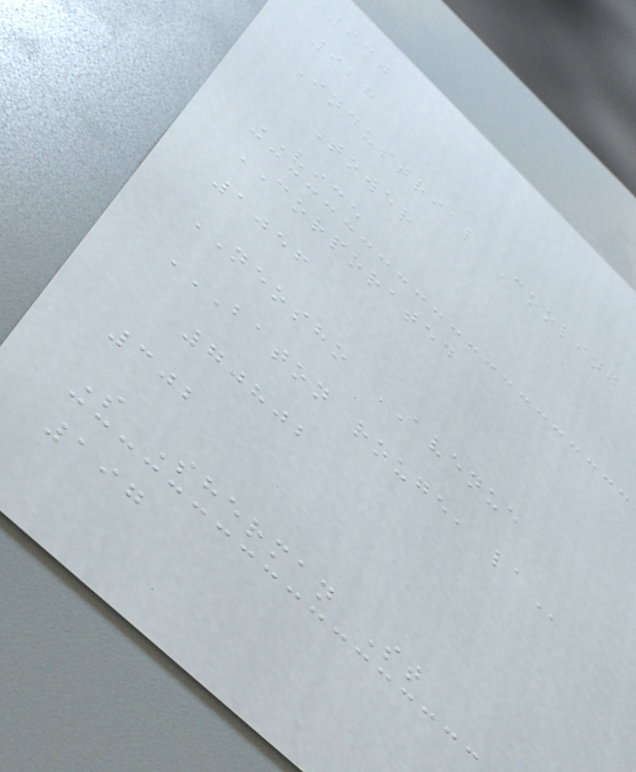930
928
Industrial Cooling
Tower
VICE
CORPORATED
1056
NEOSHO AVENUE
BATON ROUGE, LA
70802
302
S Sherman St
197
